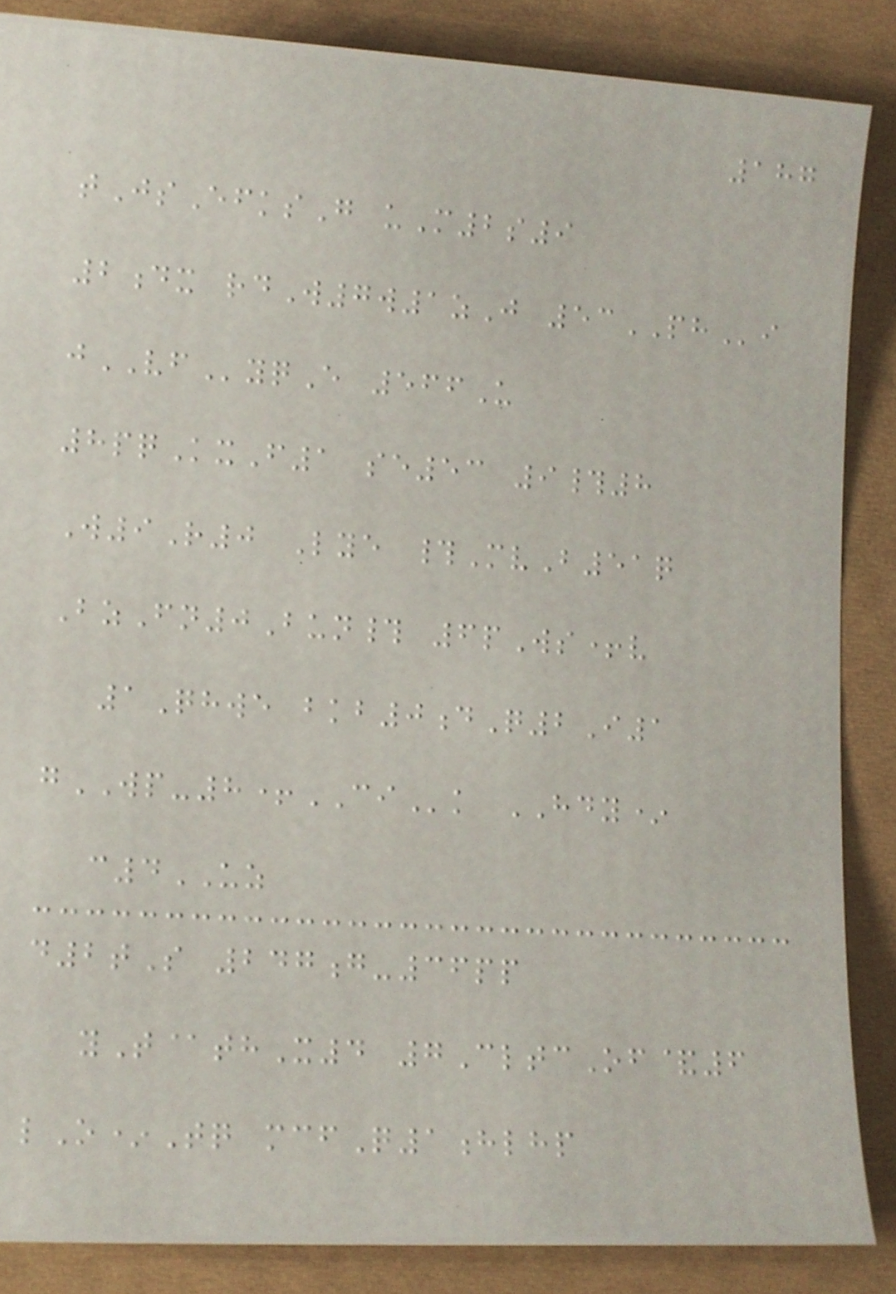187
tJsEfksG uM2s9
2dx rdW7w1zJ 53PHi
jVFyqE 566U
8pqKxF1 se53 9#8
W9R0 Lye #MvB51q
BzFn0Bun# 6pWs+v
1Qhwe bkb0dQ2I1
gWP-8+CIk HDY*
c4UZ
d2tS 247g-36pp
yT@thX4 7CltcOf&6
lO*Tq mcfQ1hlhp
